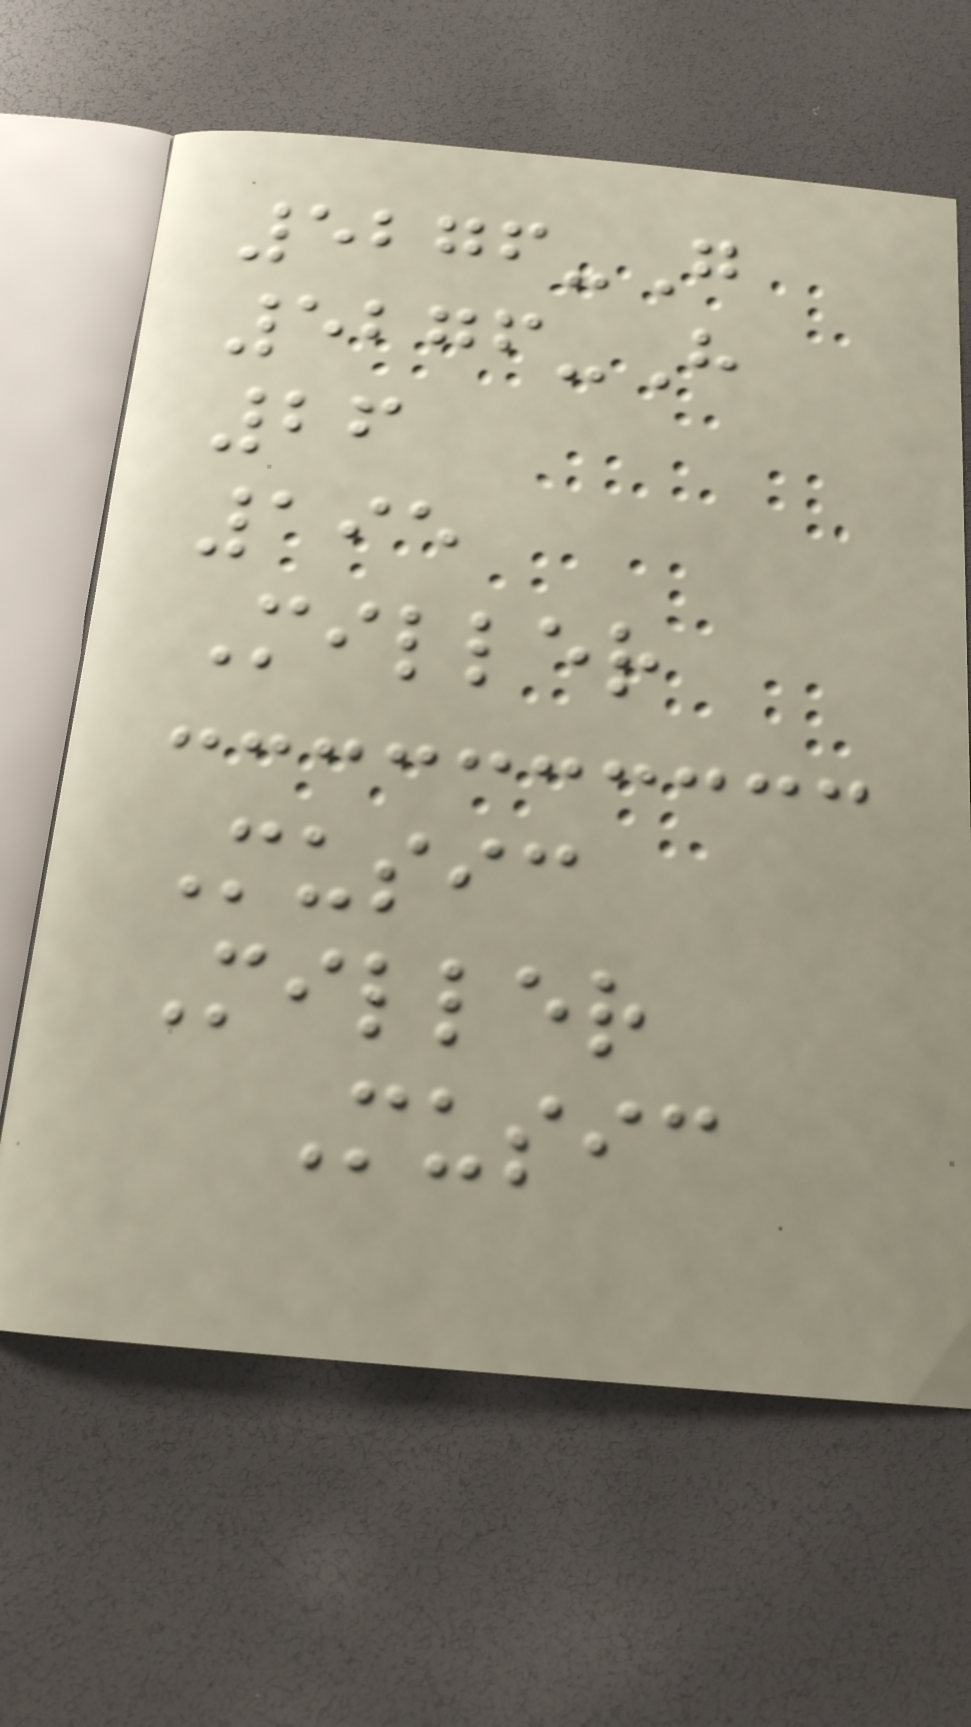5276-G
5276-H
26
195
Miller
Music
Miller
Music
